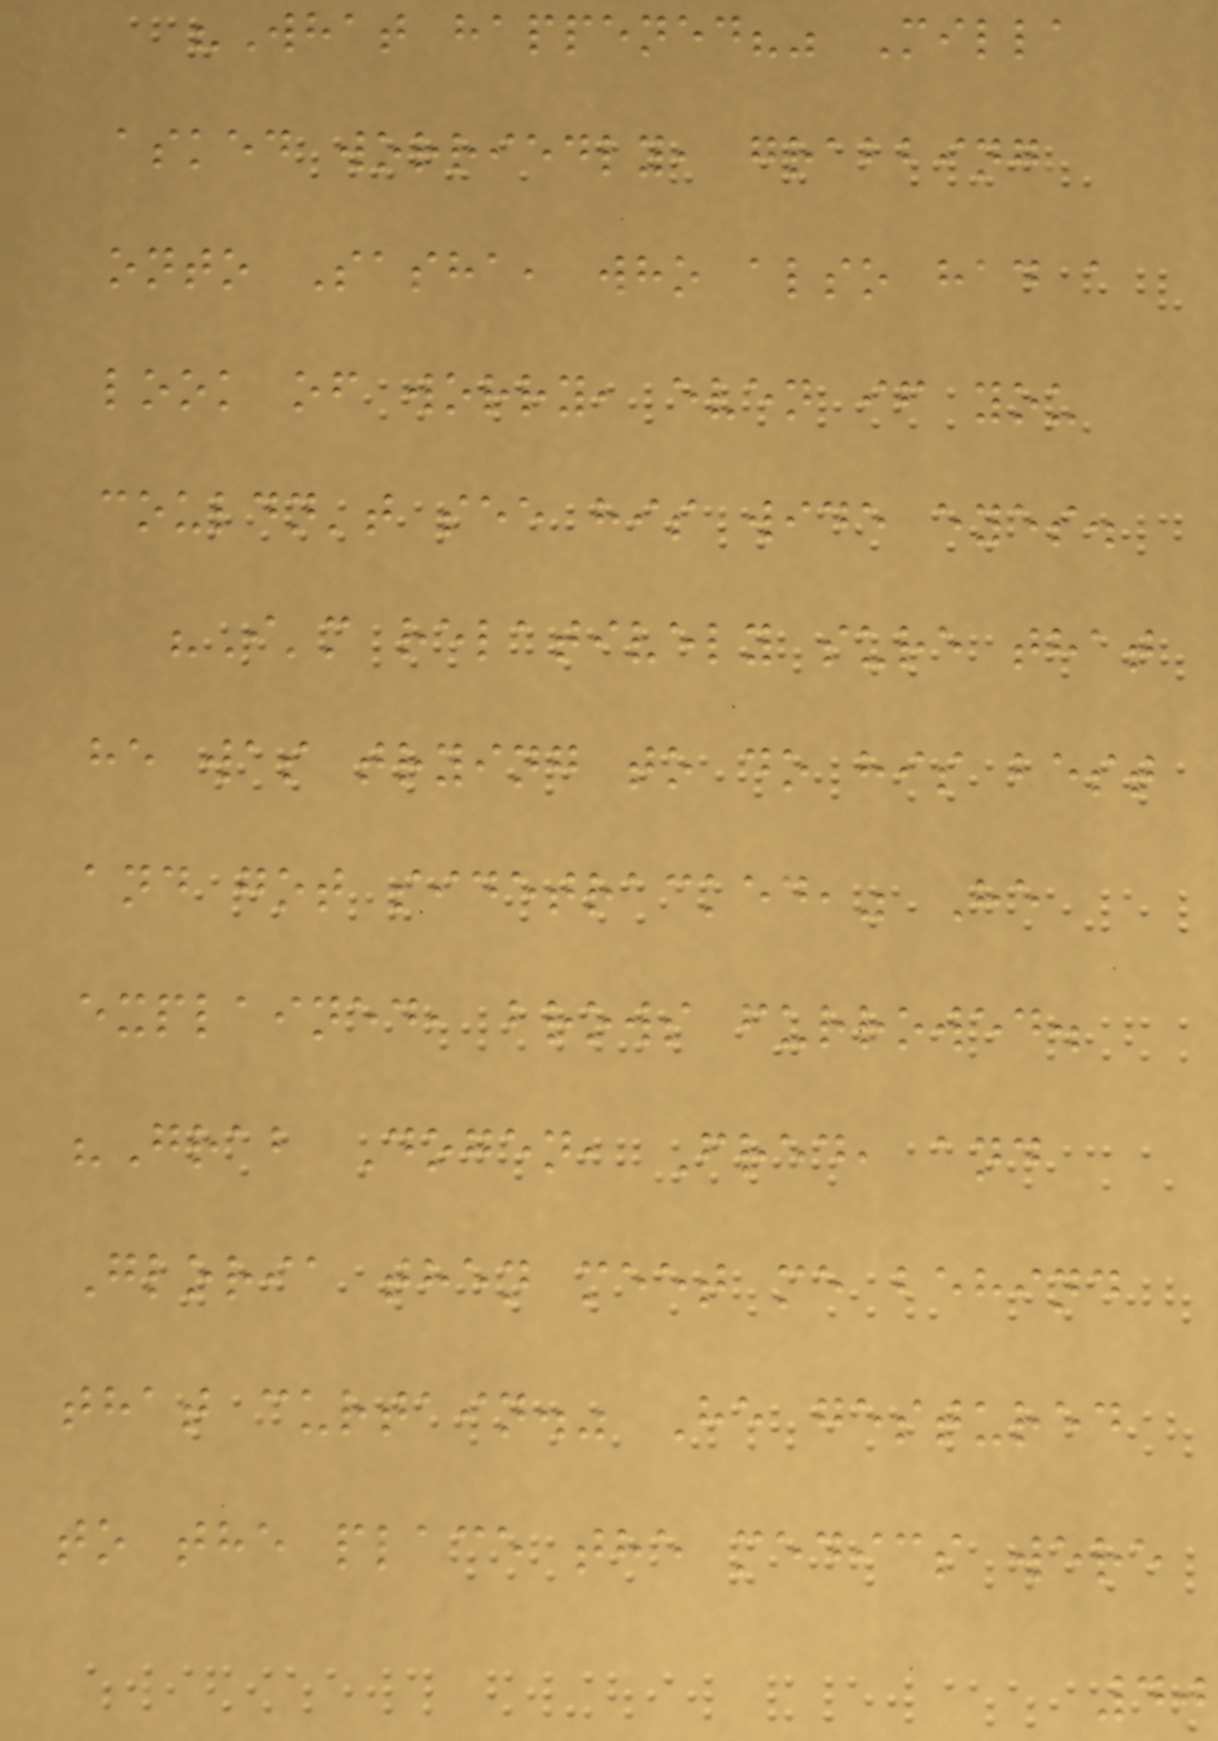"What happened?" Milla
asked worriedly, grabbing
onto Sasha, who also had a
look of worry, even if you
couldn't see his wide eyes.
"I'm relatively sure that
he was trying to do his best
and got sidetracked," He
explained, brows furrowed.
"Grab Dogen, Fred, and
Gloria then meet me behind
that curtain." He gestured
to the place the medics were
40
